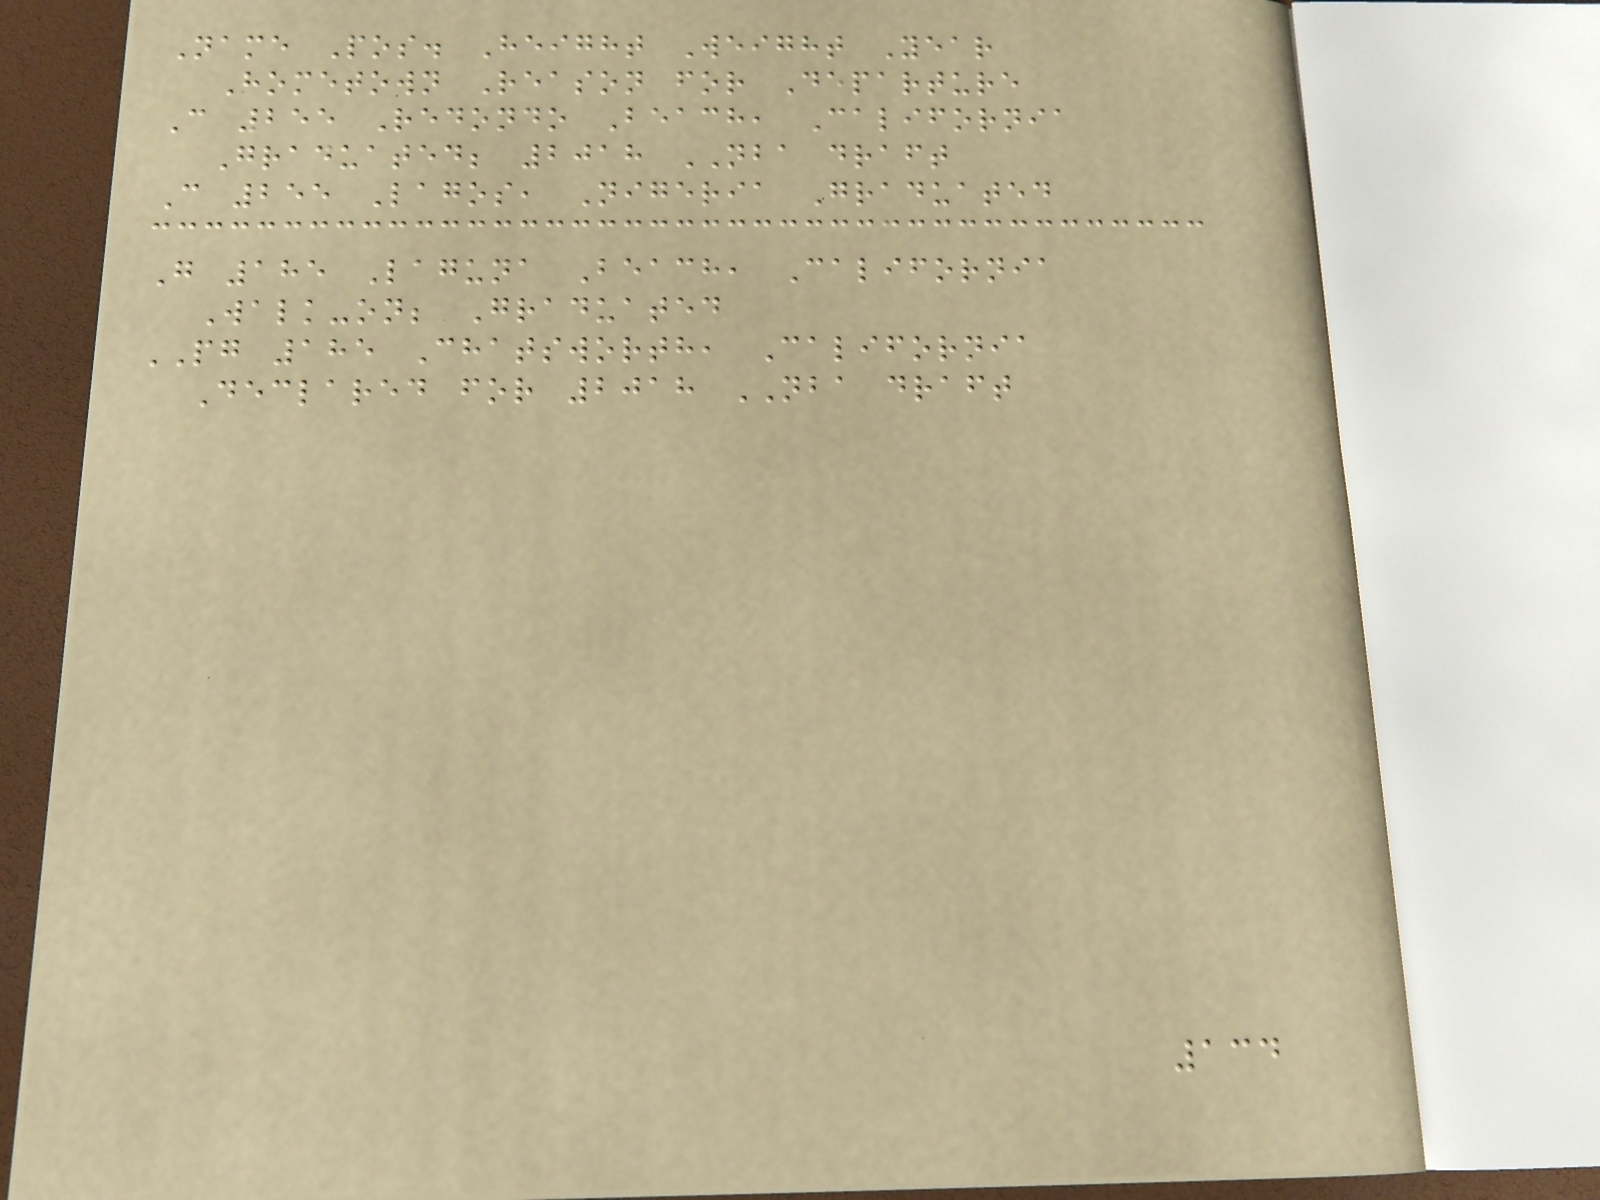Name Pos. Height Weight Year
Hometown Reason for Departure
C 255 Redondo Beach, California
Graduated; 2018 NBA draft
C 255 Lagos, Nigeria Graduated
G 185 Laguna Beach, California
Walk-on; Graduated
PG 185 Chatsworth, California
Declared for 2018 NBA draft
134
